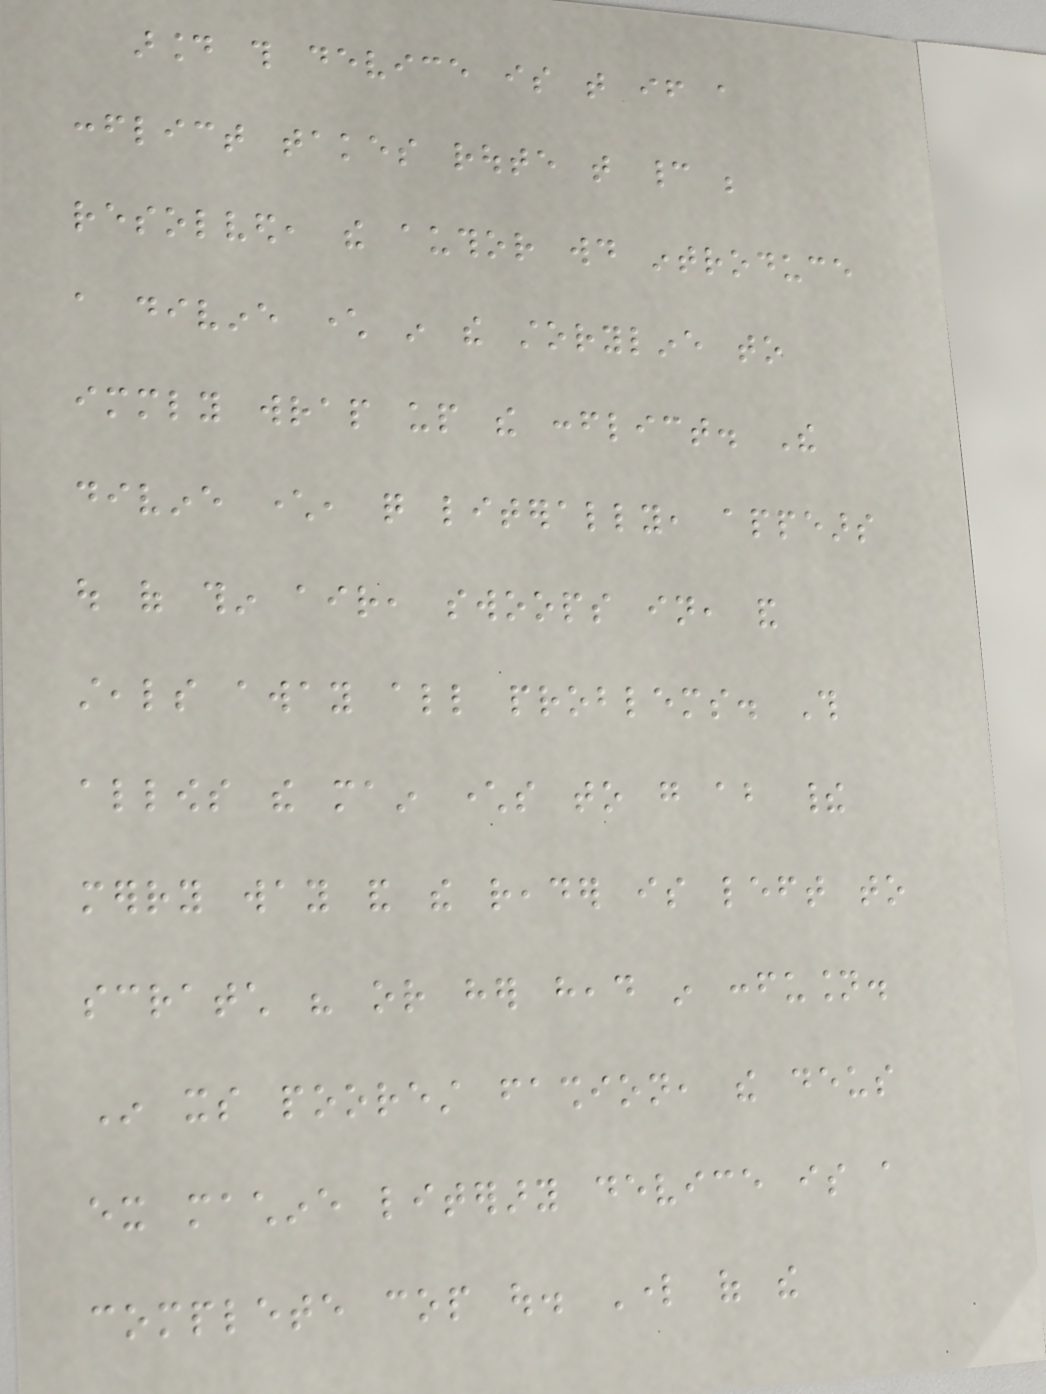around this device is that if a
conflict takes route that cannot be
resolved, the author would introduce
a divine character in the storyline to
immediately wrap up the conflict. The
divine character, quite literally, appears
out of thin air, swoops in, and
steals away all problems. This
allows the main characters to go about their
merry way and the reader is left to
scratch his or her head in confusion.
In its poorest fashion, the deus
ex machine literary device is a
complete cop out. Lord of the
